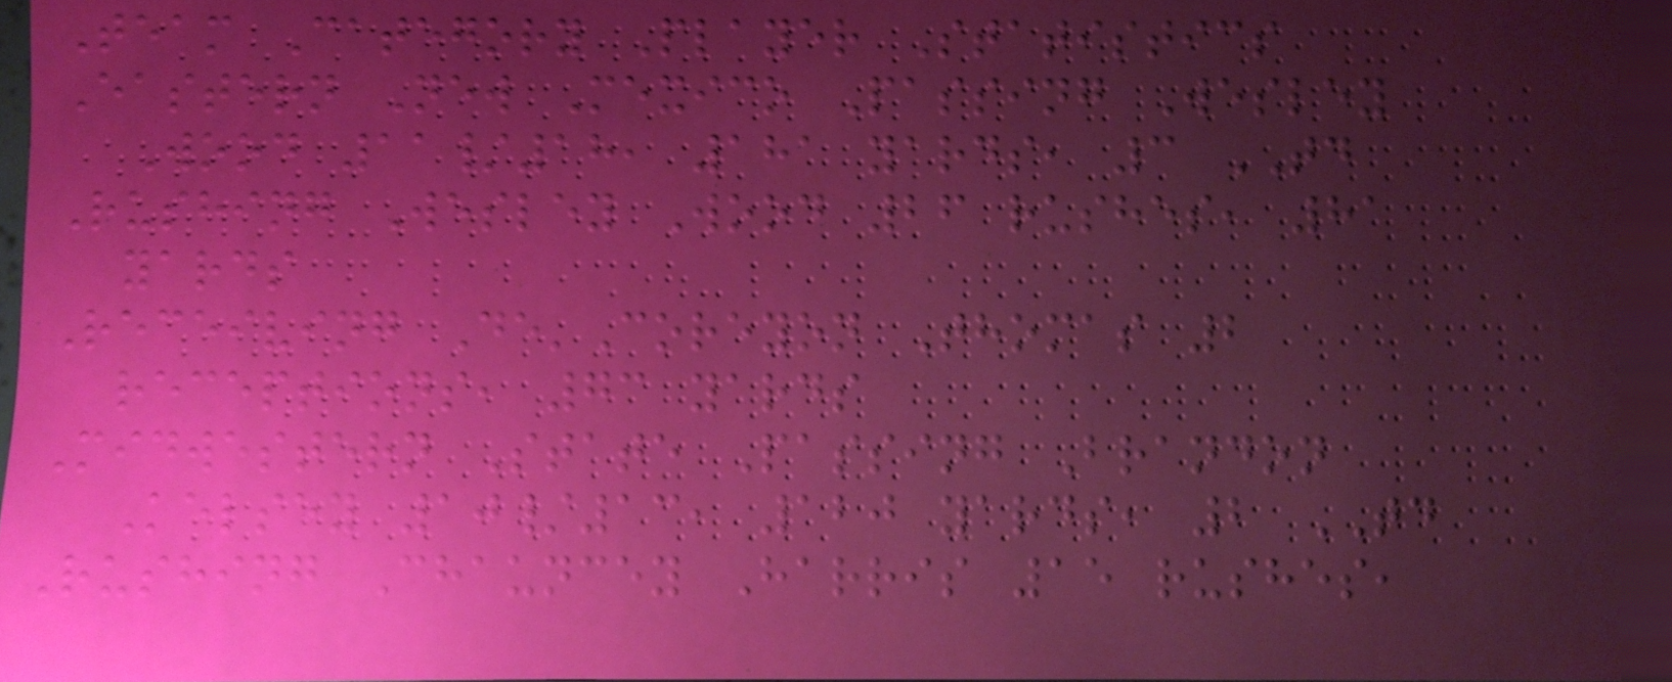Team Category Player Statistics
Eastern New Mexico Passing Wesley
Wood 11/18, 181 yards, 3 TD
Rushing Wesley Wood 26 rushes, 81
yards
Receiving De'Coreyon Thomas 2
receptions, 73 yards
Midwestern State Passing Brandon
Kelsey 10/13, 120 yards, 2 TD
Rushing Chauncey Harris 15 rushes,
